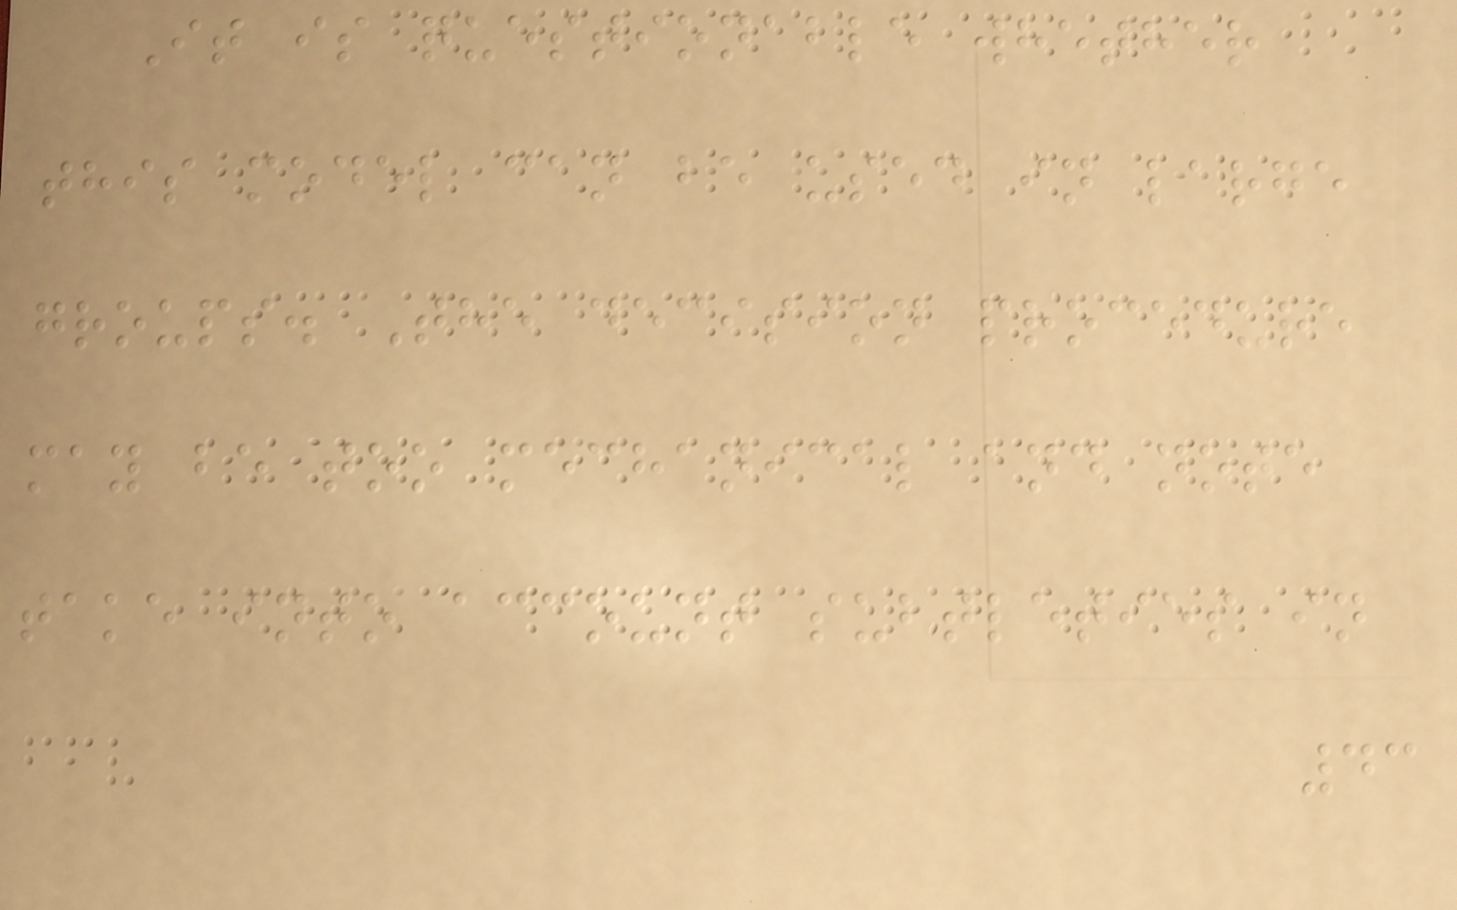It is questionable whether
this model can be used in large
groups. The decision procedure
may be too mechanical and note
take into account subtleties in
43
